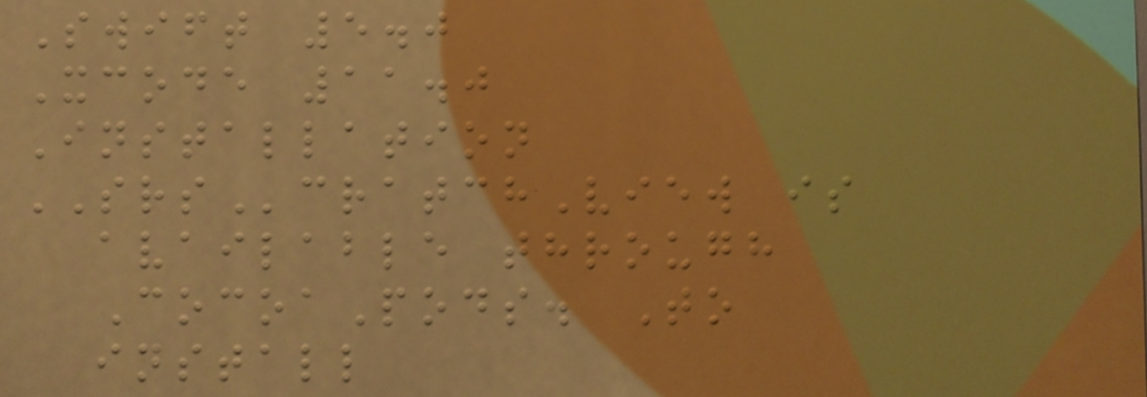Swift 5.0
Xcode 11.0
Installation
SRScratchView is
available through
CocoaPods. To
install
